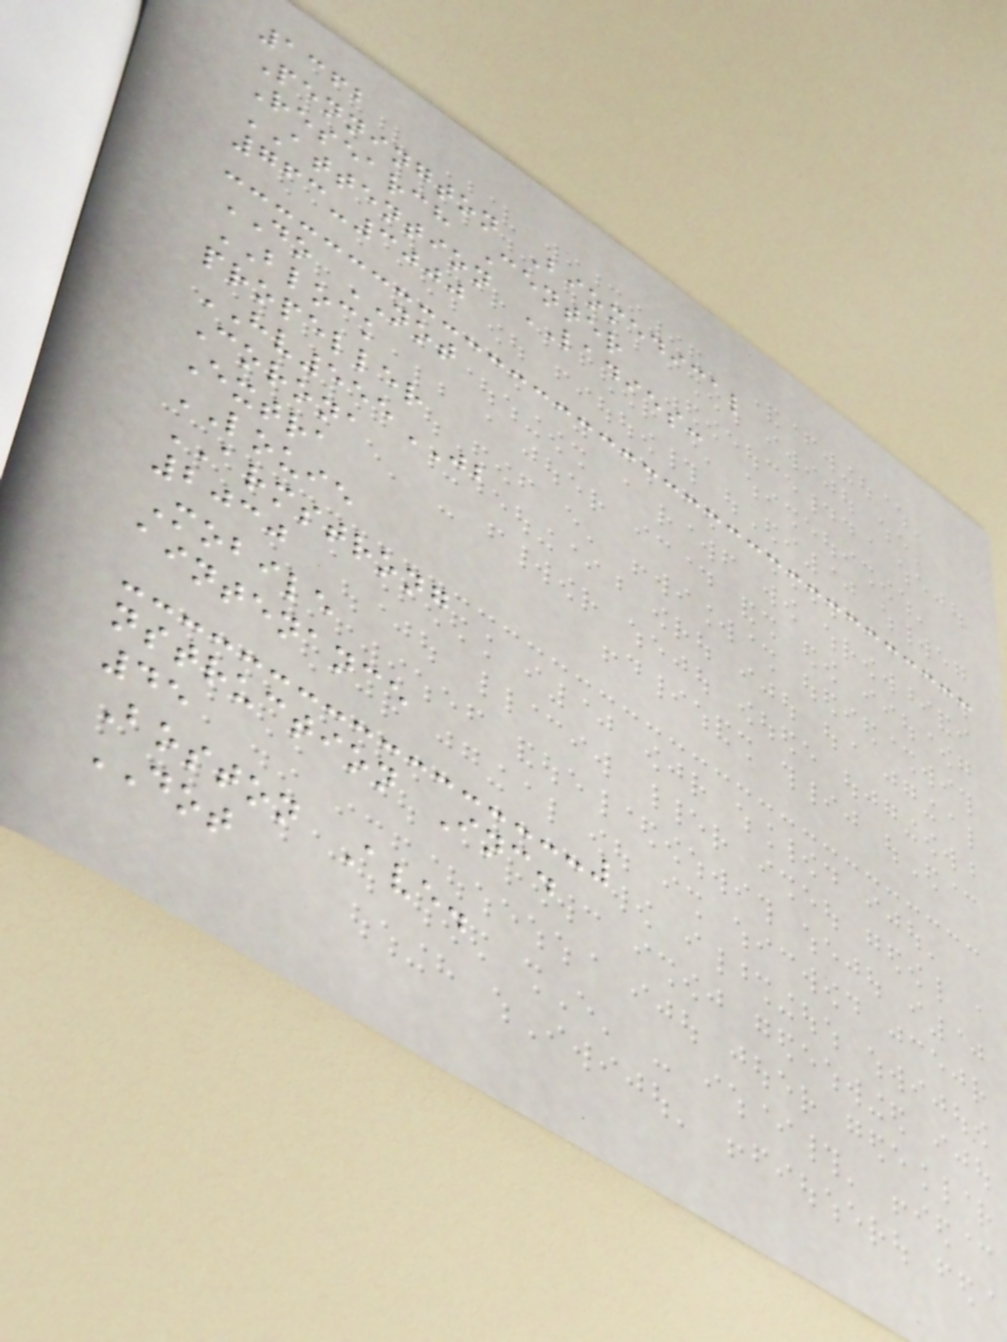1362
Pennington Biomedical
Research Center
ATTENTION LADIES:
763-3000
DO NOT
BLOCK
propeller
HV555JB
Corona
Extra
LOUIE
ARMSTRONG
2030
Mobile
aintenance
nstruction Inc.
45
Boston Ave.
DOT
